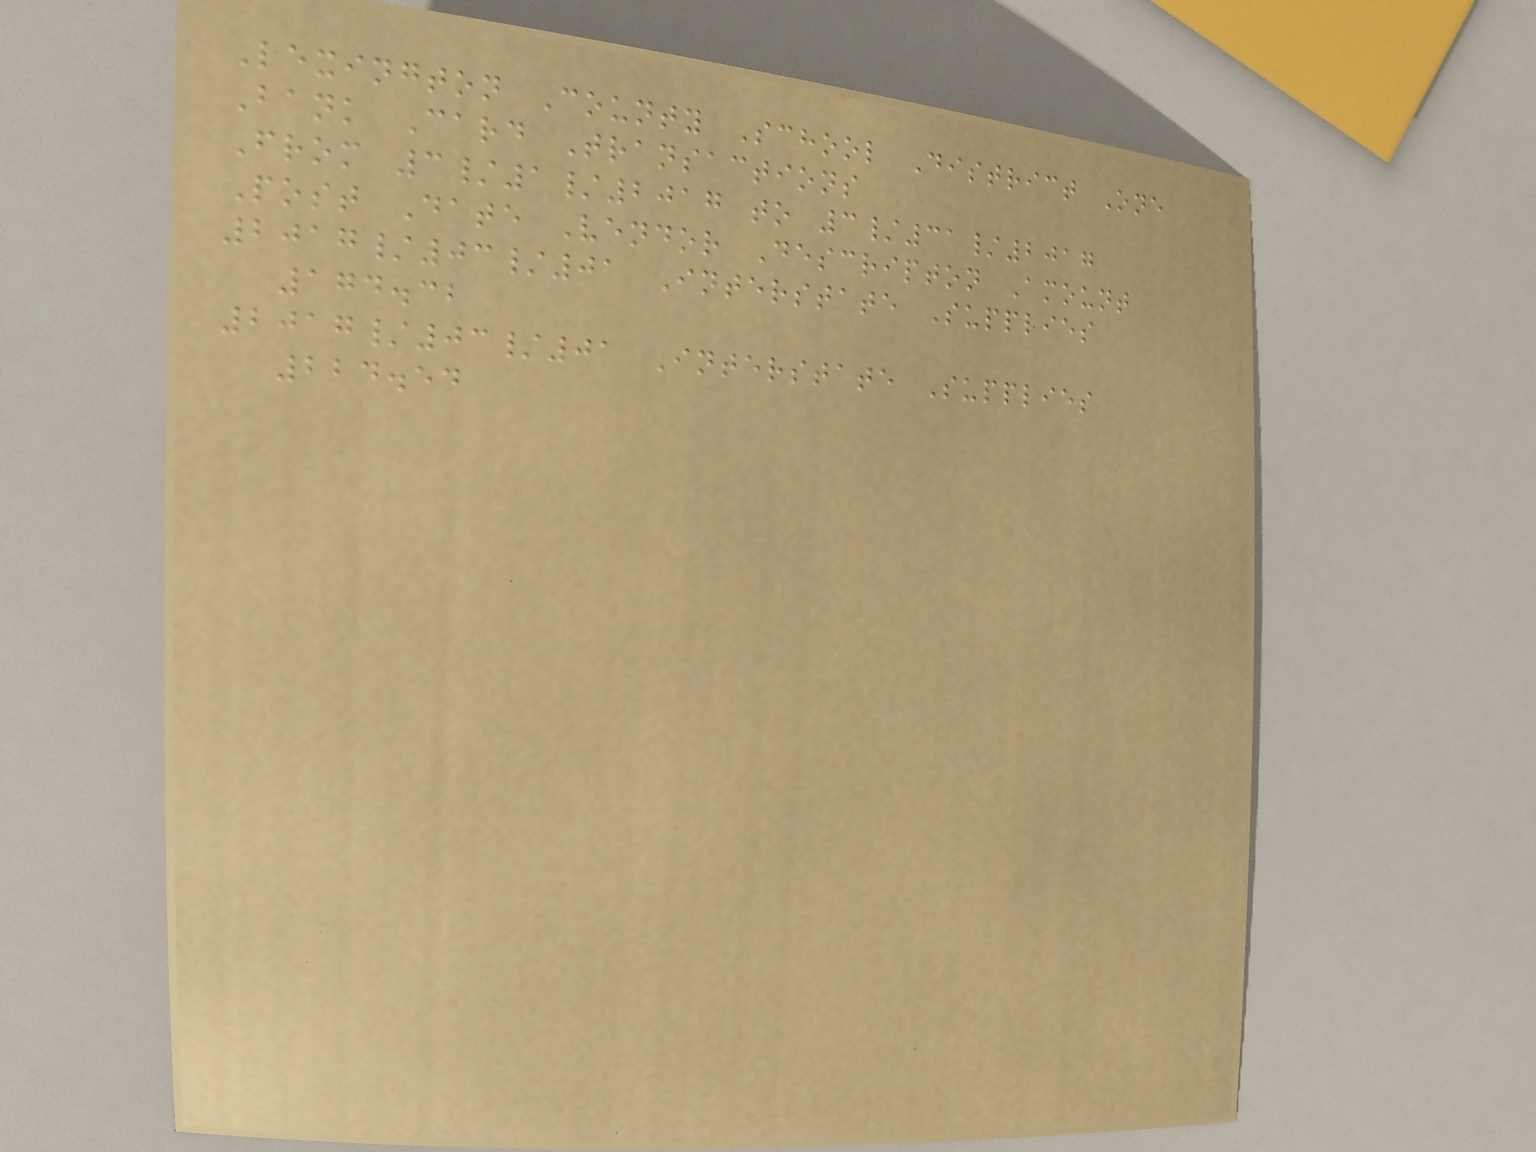Lexington County School District One
Bank Card Transactions
From 3/1/2017 to 3/31/2017
Post Date Vendor Descripton Amount
2017/03/01 Interstate Supplies
174.32
2017/03/01 Interstate Supplies
224.54
